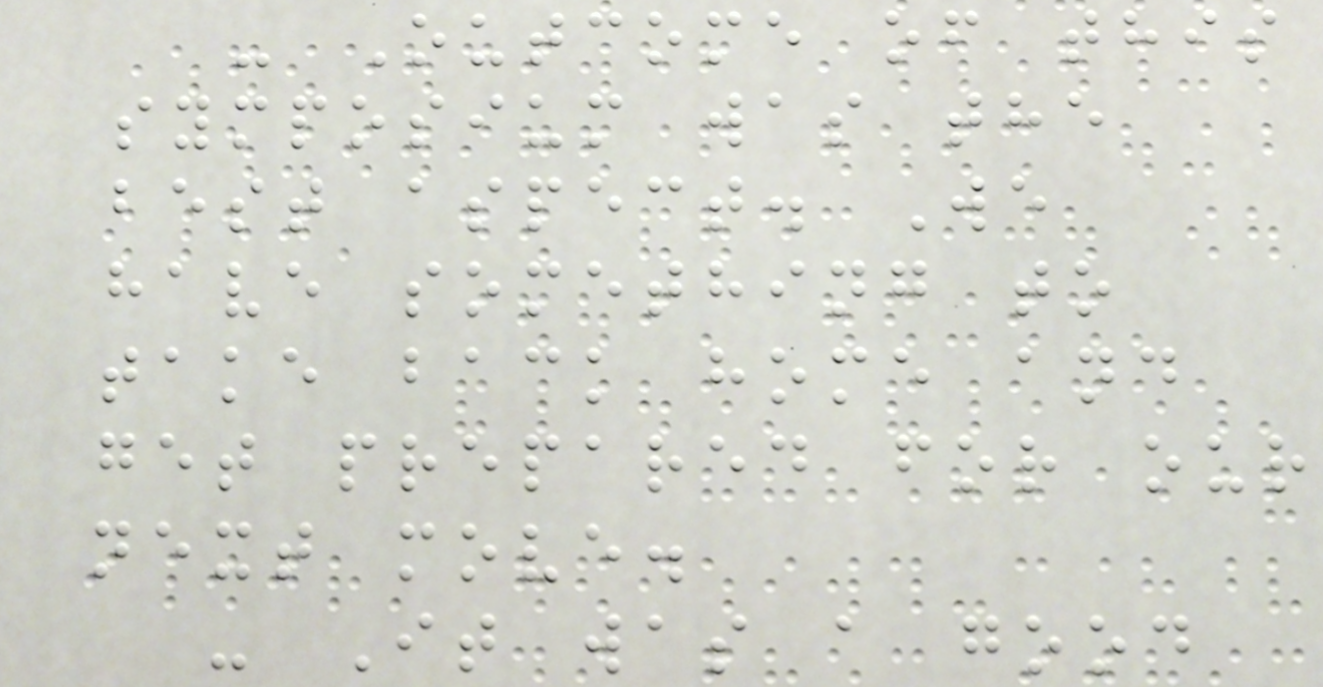- Outcome of this
symposium was the
best aspect. We
have something to
take back home and
get prepared for our
next move.
- It was a good
